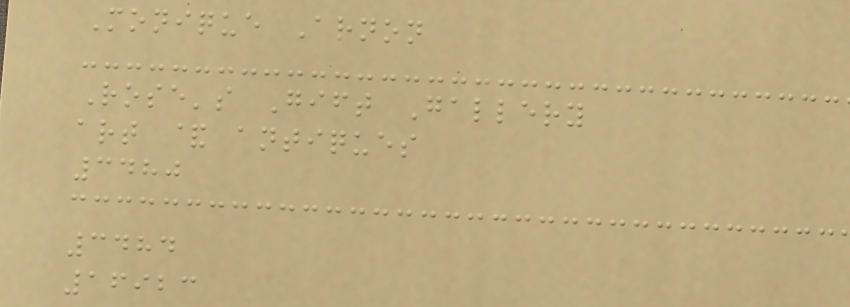Monique Arnon
Rose's Gift Gallery
art & antiques
3480
3484
16923
